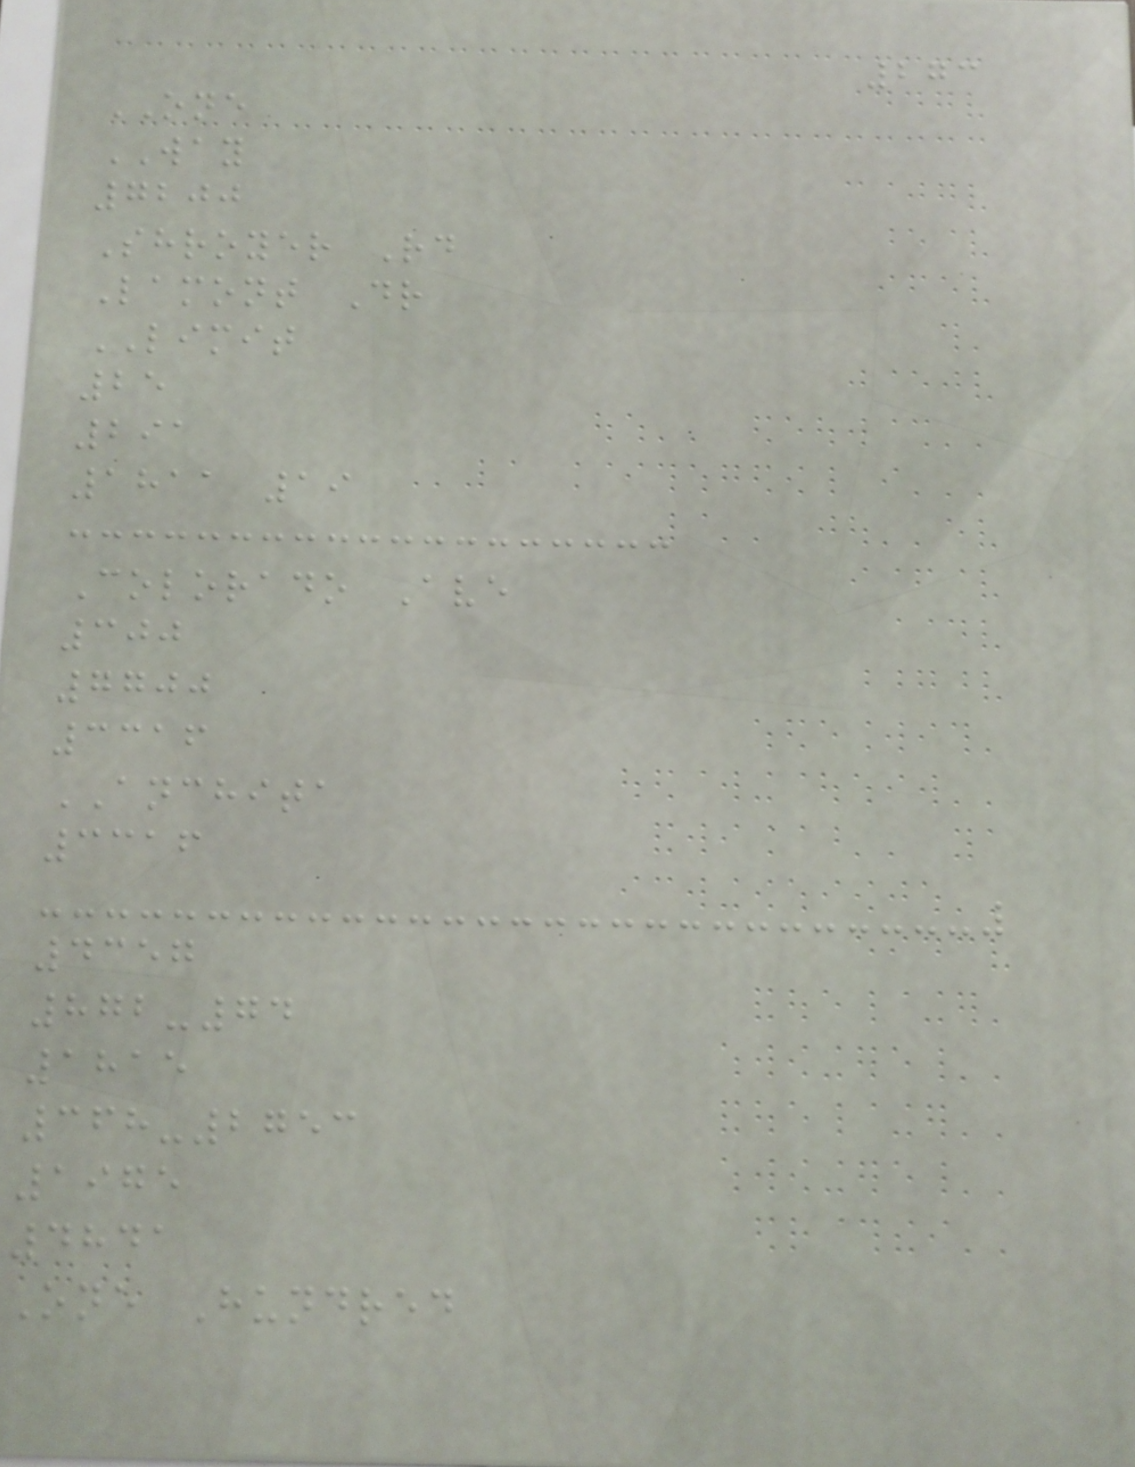273
ONE
WAY
7200
Shroyer Rd
Lamont Dr
LIMIT
25
291
1811 19
Colorado Ave
300
7700
3316
ANCHITA
3316
4357
872-74
1815
368-2753
1975
4841
One Hundred
